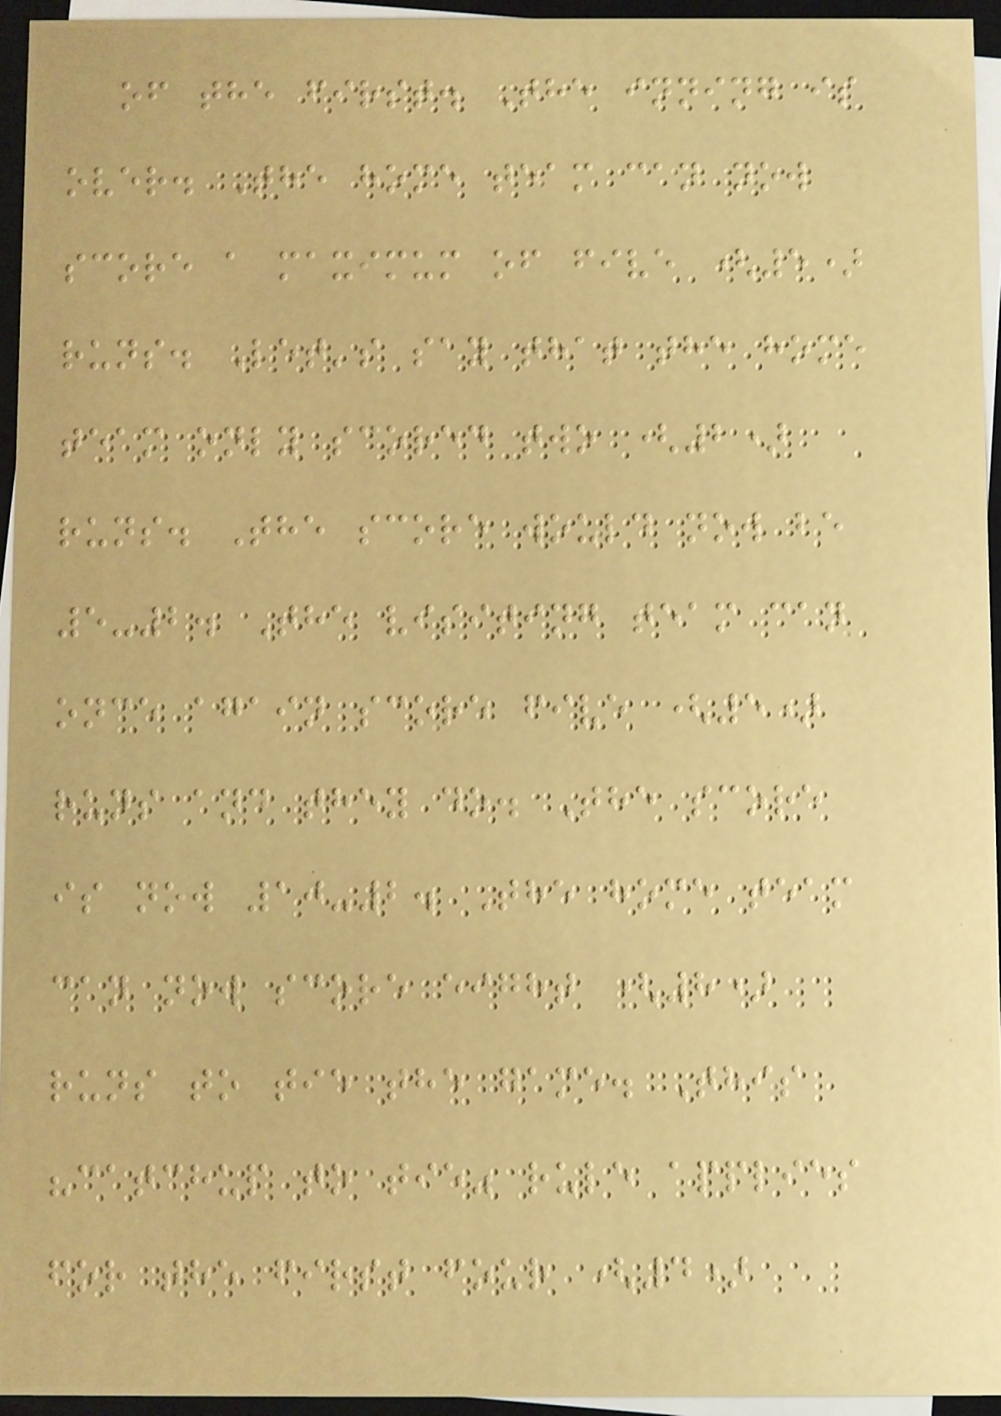of the first. The inning is
over. The home team can now
score a maximum of five (5)
runs. Let's say that the home
team only scored two (2)
runs. The score would now be
5-2. The visiting team can
once again score five (5)
runs and they do. The score
is now 10-2. The home team
can now score eight (8)
runs to tie the game. This
"catchup to tie" rule applies
for the first four (4)
